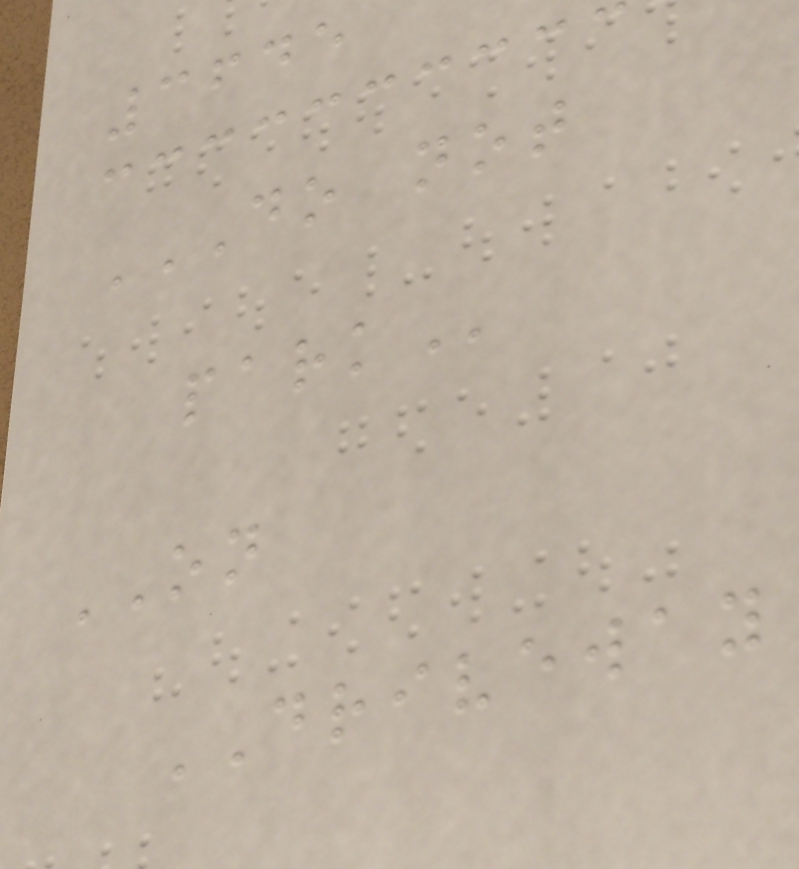3645
DO NOT
PARK
ON
DRIVEWAY
